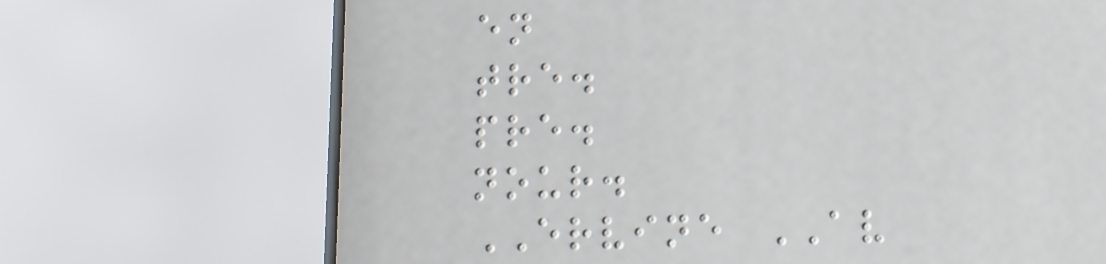en
tre.
pre.
nour.
ERVINE AV
